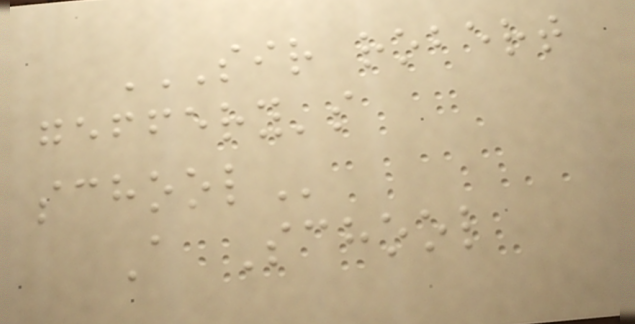SIR ROBERT
GEFFERY'S
SCHOOL
A School
